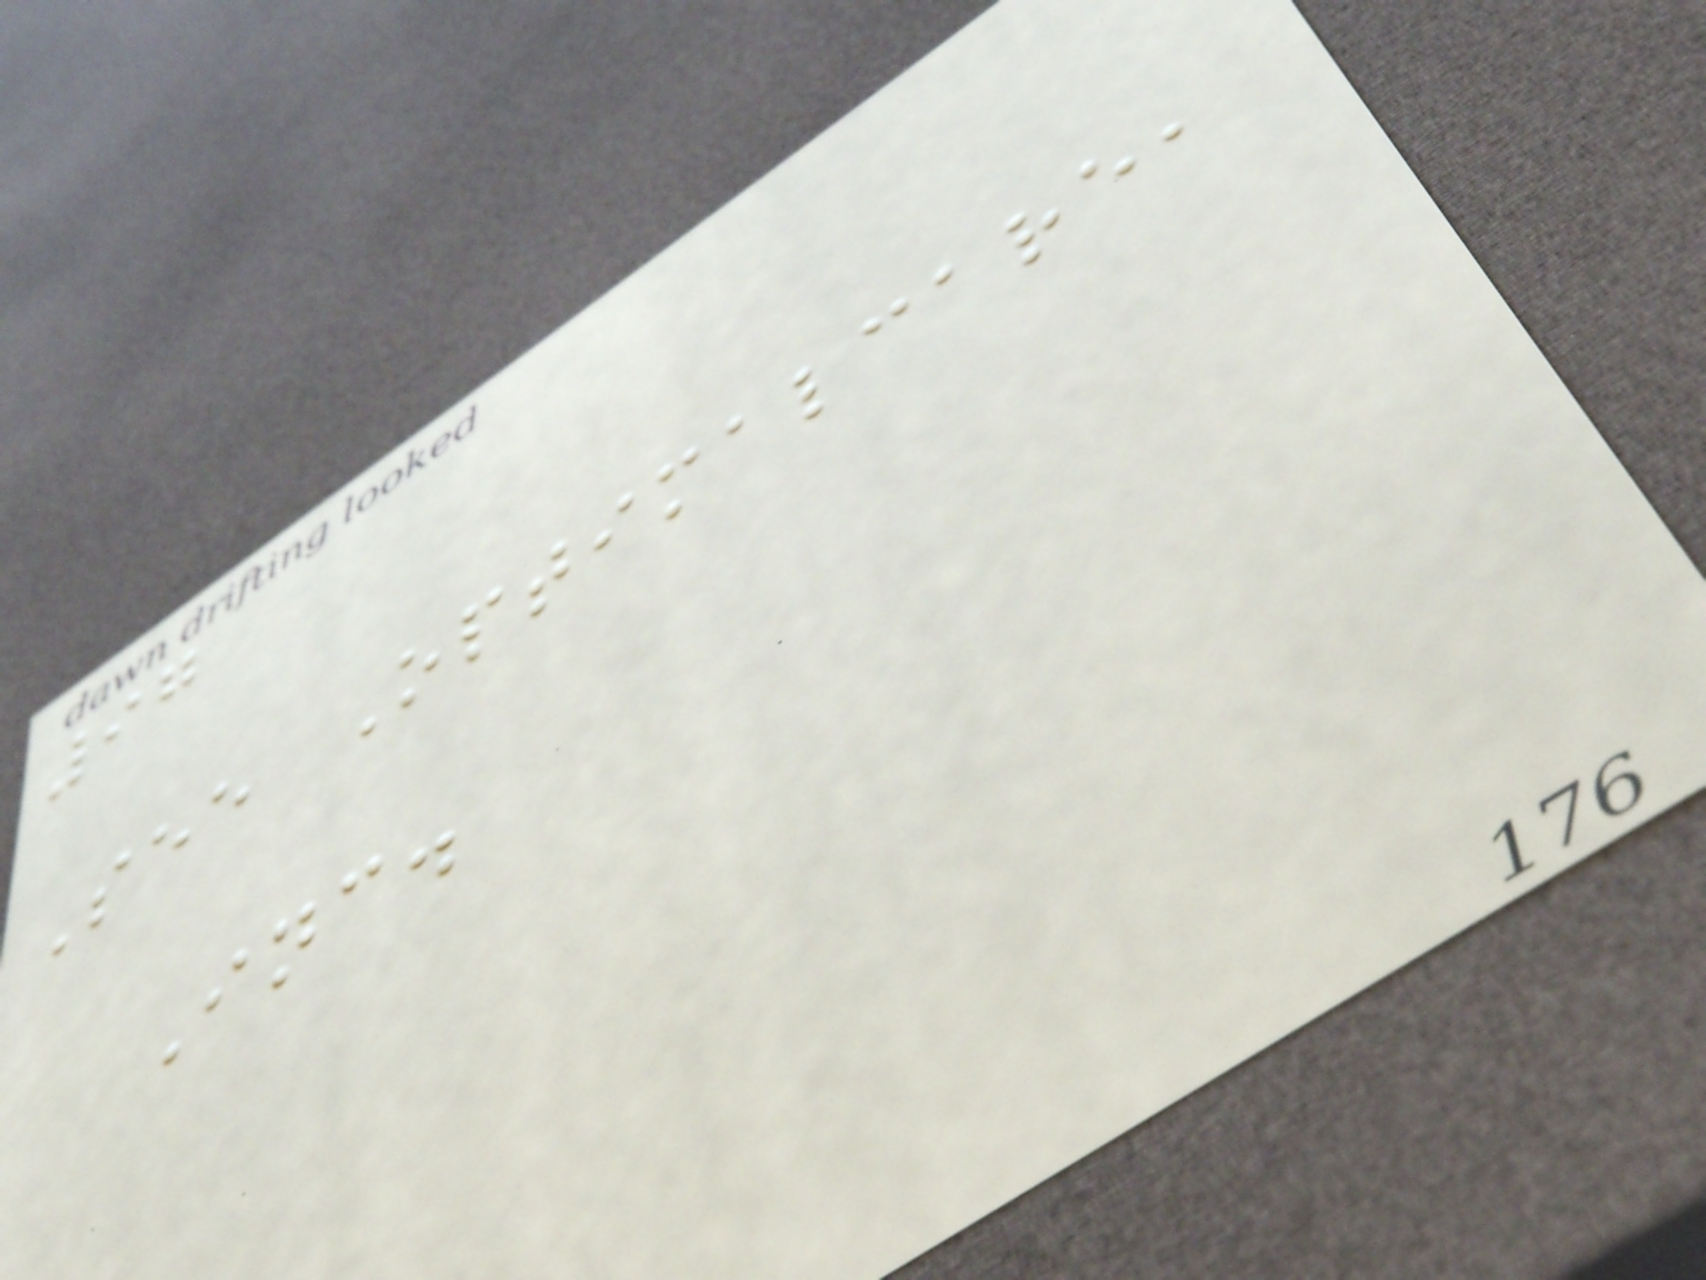97
See Optimalcare,
Inc.
